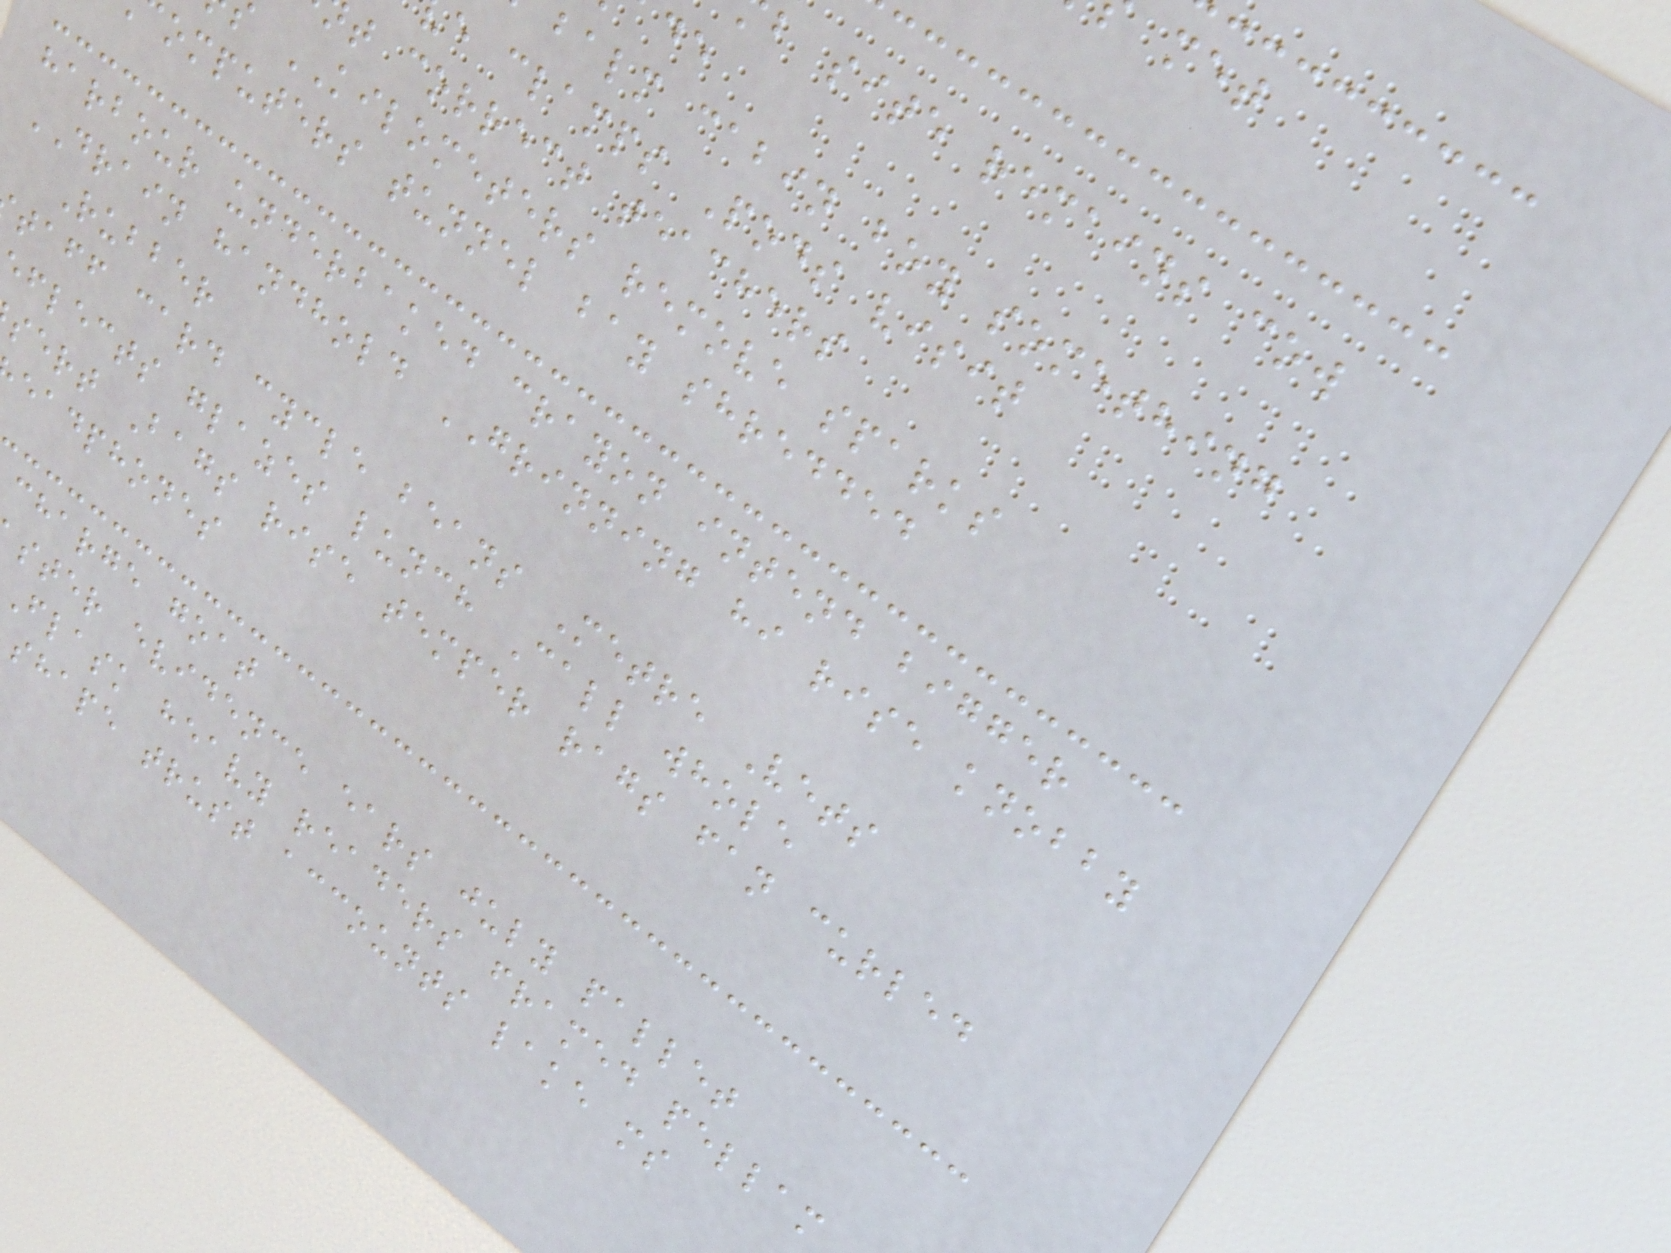b site remains cow
balm cabin boy something
e clamps Pods visit
t correct teachers
KILOMETERS remove sparks
omputers tunnel bay shredded
harbour underbaked crayon intend bigger
DRAIN handhold GRINNING hi rise knobby
Rubber
taff card cycle beans Metre Vets
eflects glazes lunch Call whole
sert Bags rise temper rags fan curled
eadphones
charge goat
ster evidence ears july pallet
Flask heavy readers framed pellam
shape trust accounts lake ms
